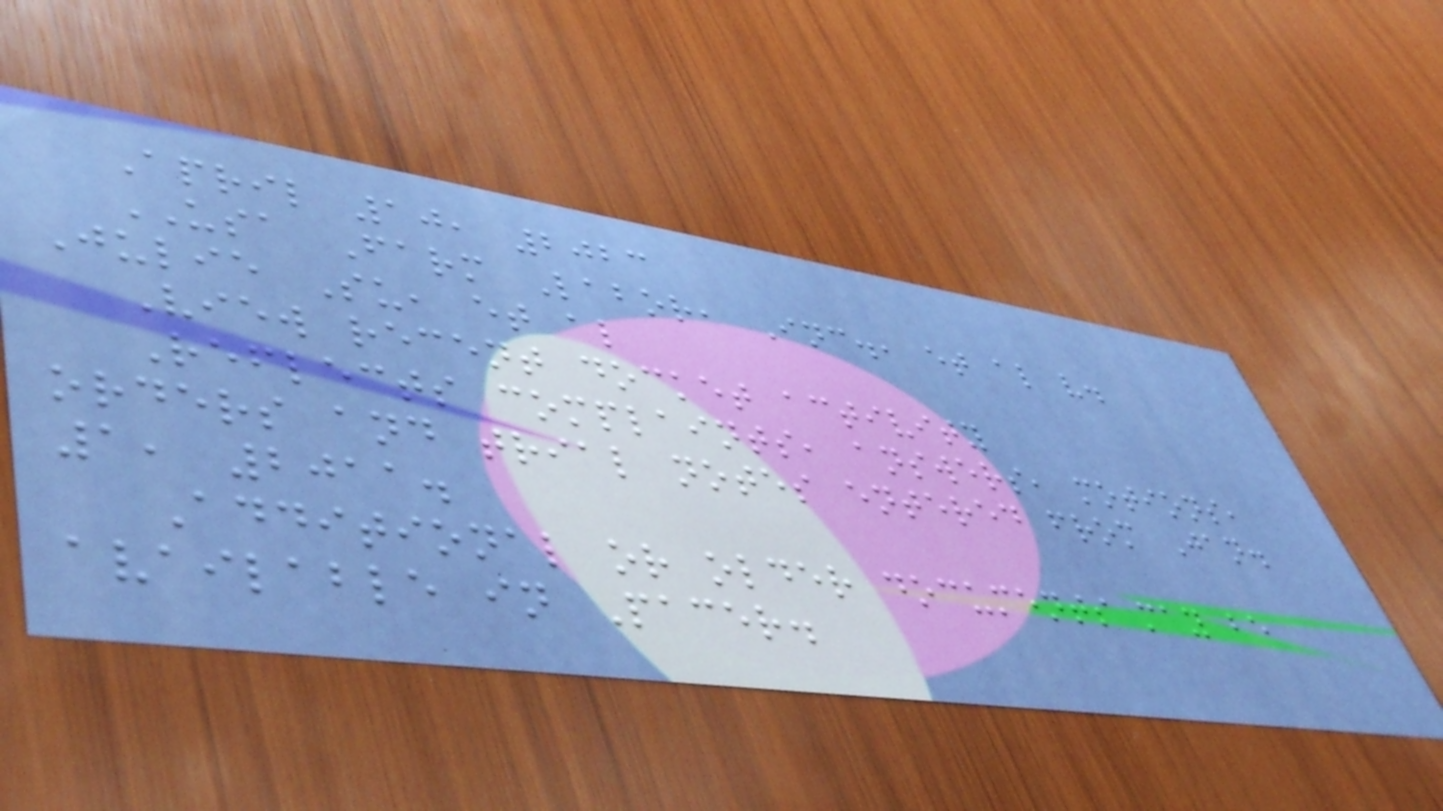April 10, 2023
USA Farm Labor, Inc., et al v.
Julie Su, et al
View recent docket activity
Reflects complaints, answers, motions,
orders and trial notes entered from Jan.
1, 2011.
Additional or older documents may be
available in Pacer.
